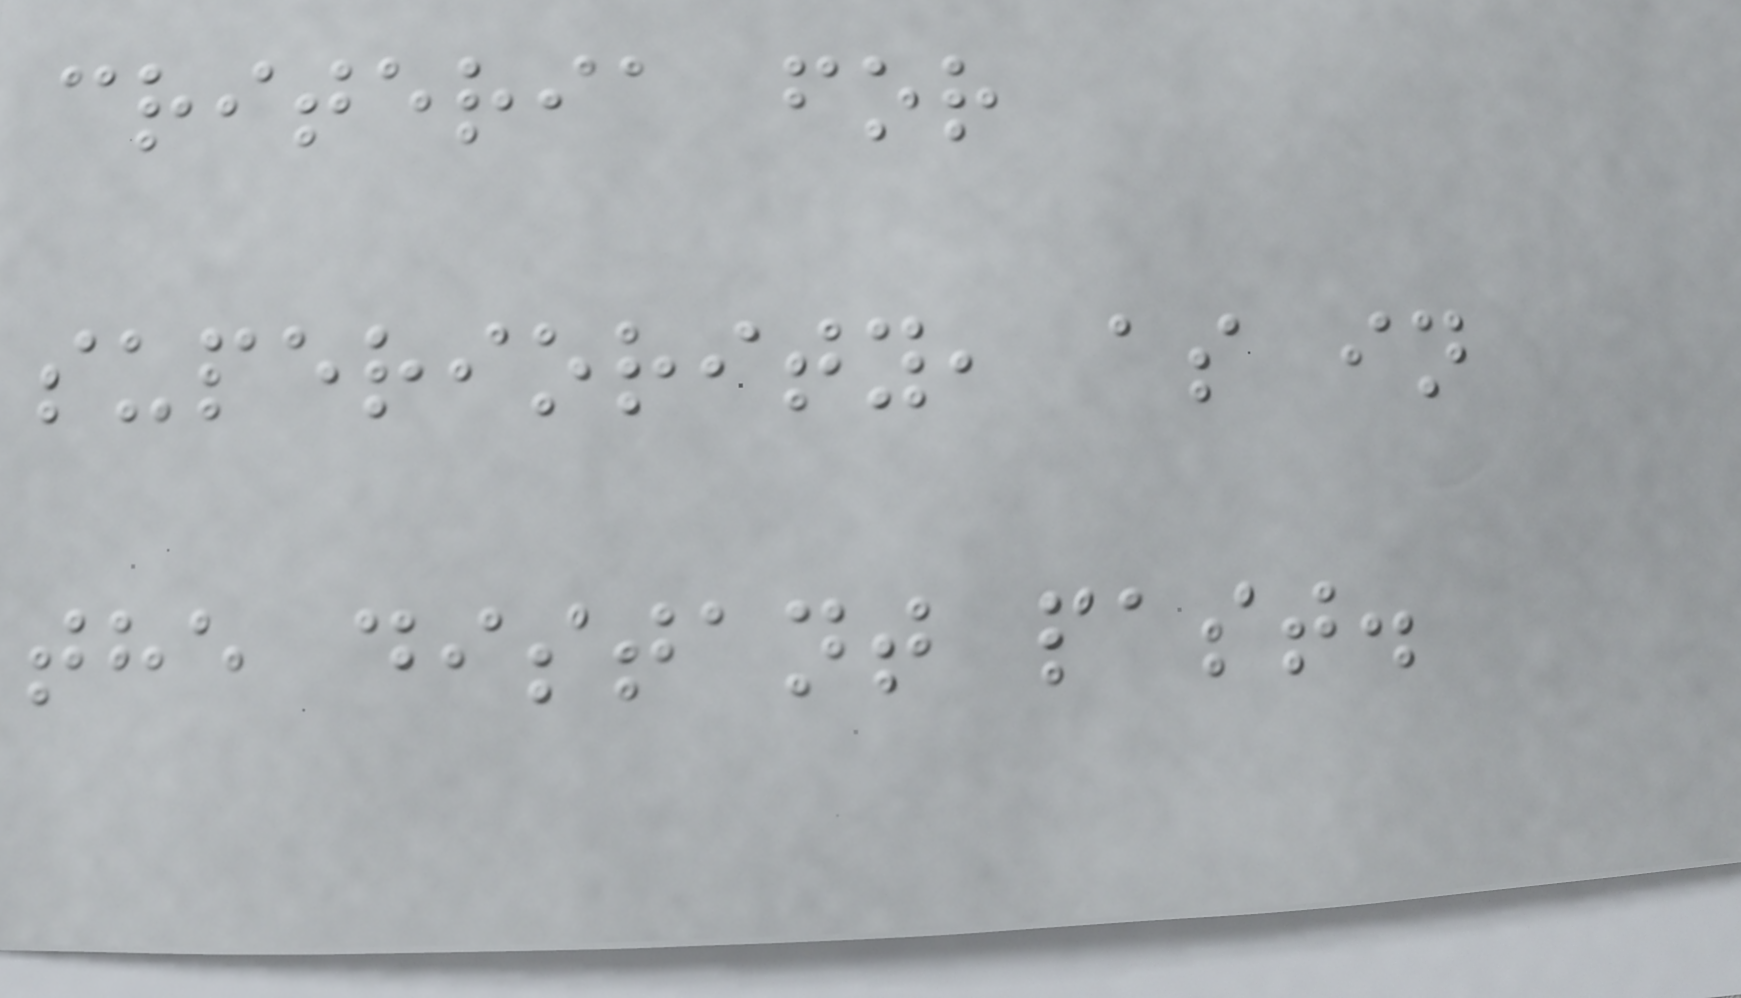criteria for
superiority, as in
the distant past.
